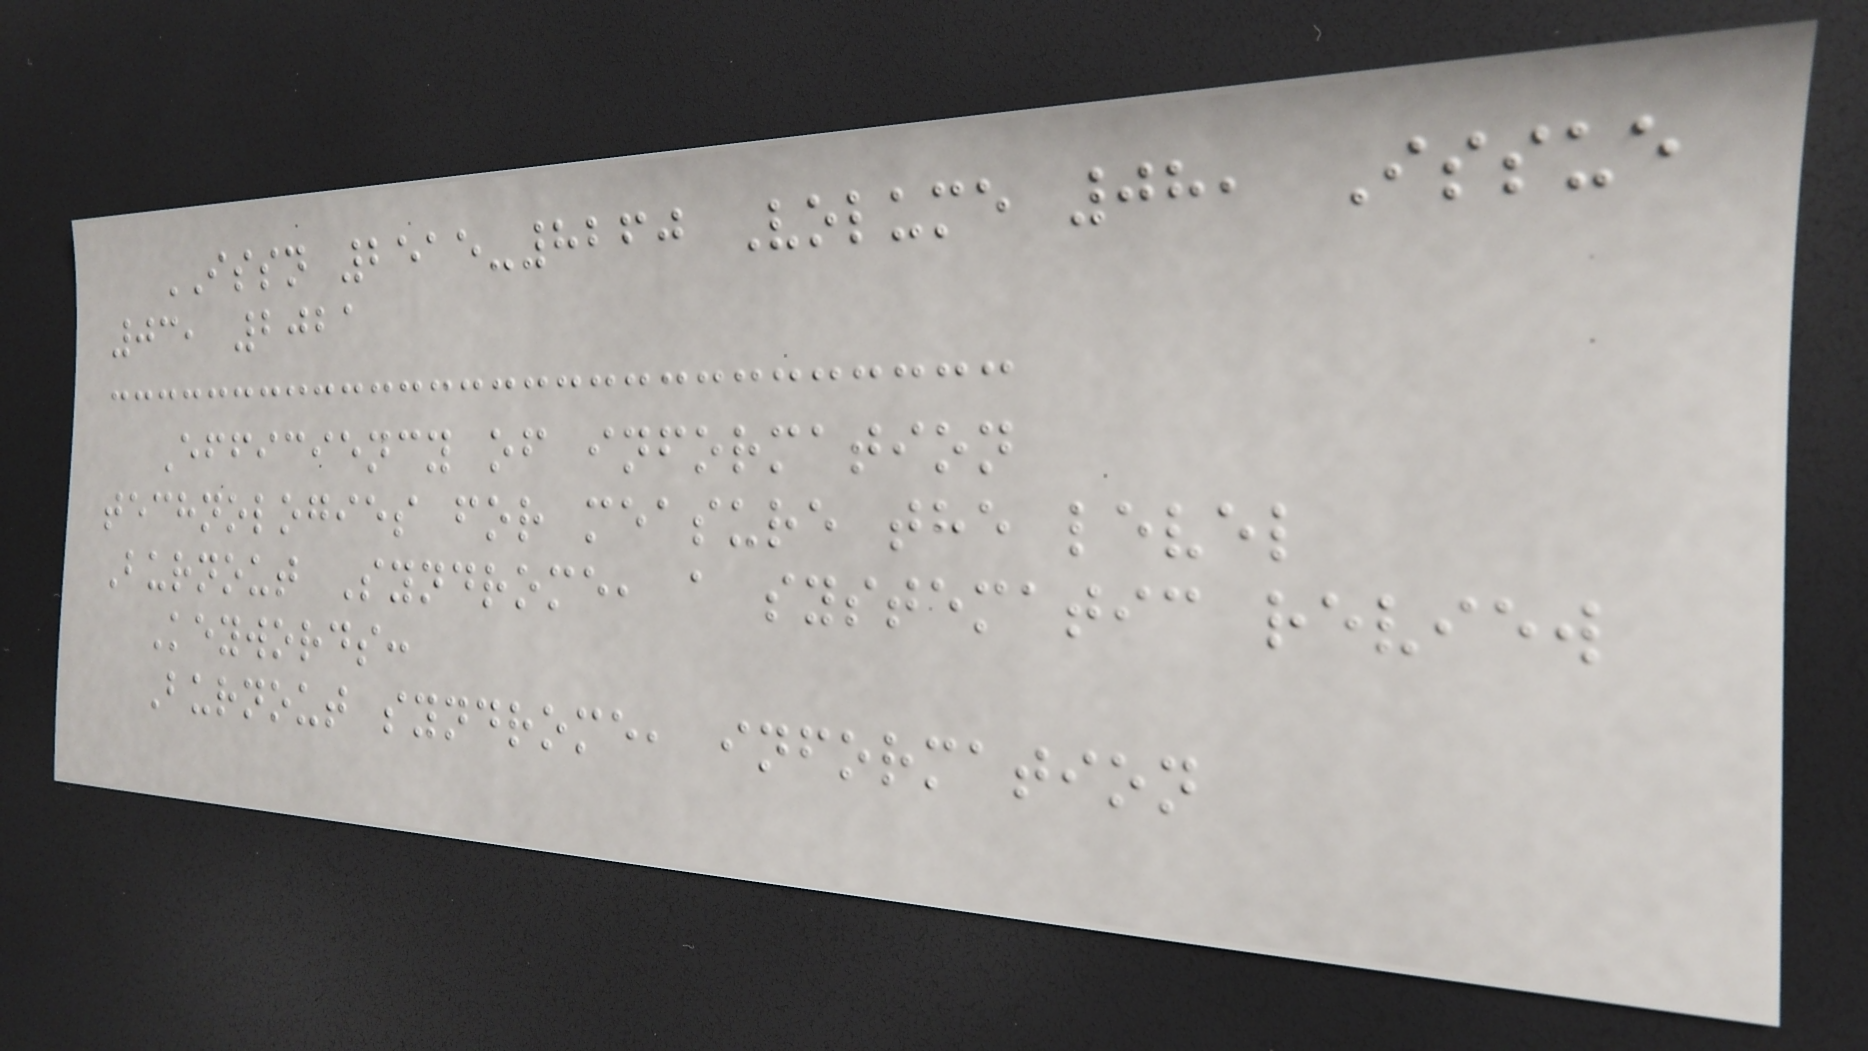ISSN 2515-8260 Volume 08, Issue
03, 2021
Efficiency of information
technologies for measure the level
Burnout Syndrome, a systematic review
Keywords:
Burnout syndrome, information
